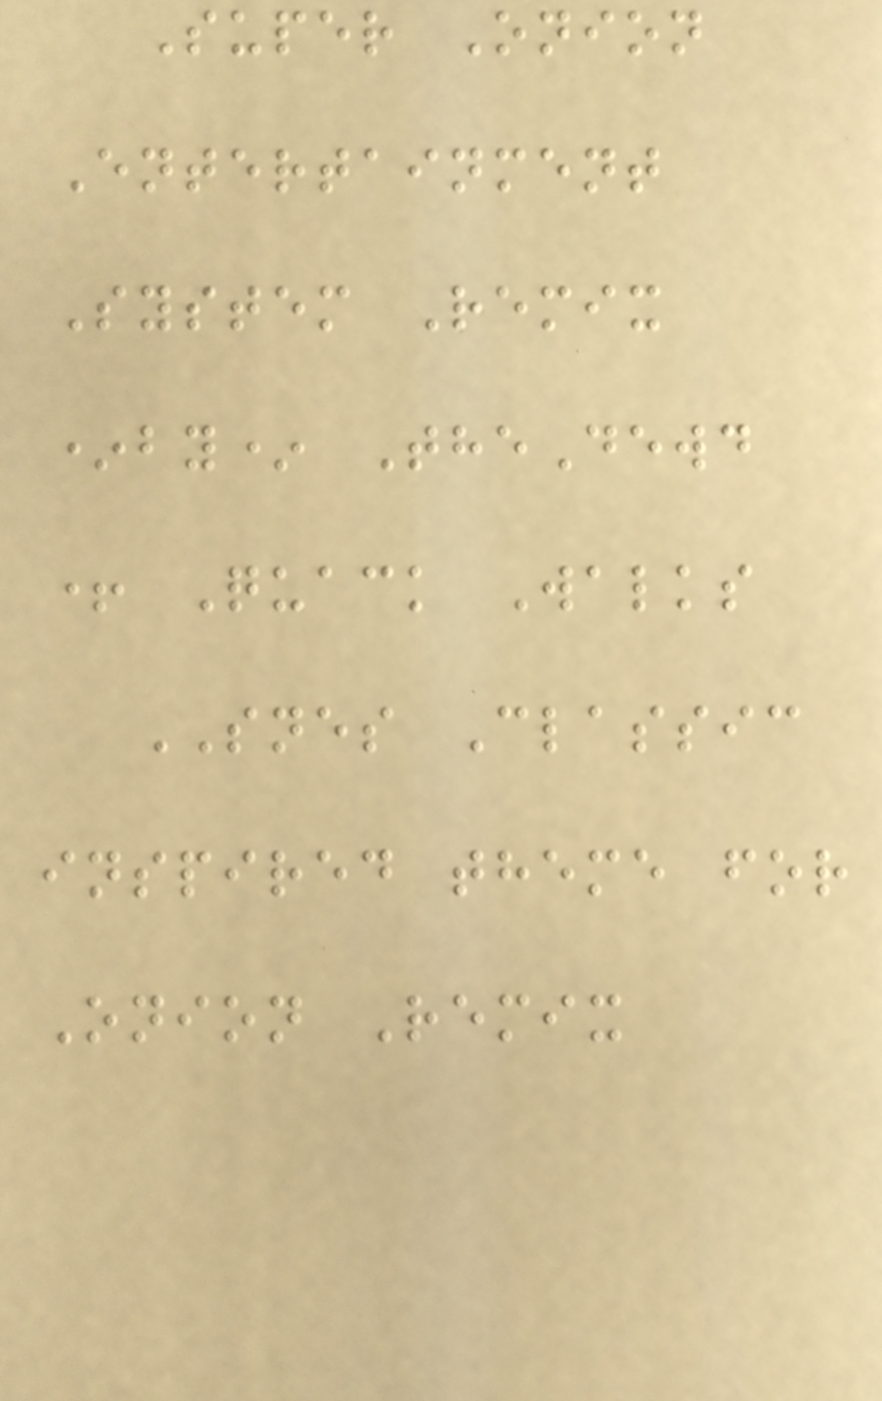Super Onion
Entertainment
System Remix
*by* TheDewd
+ Quack Walks
SNES Classic
inspired theme for
Onion Remix
